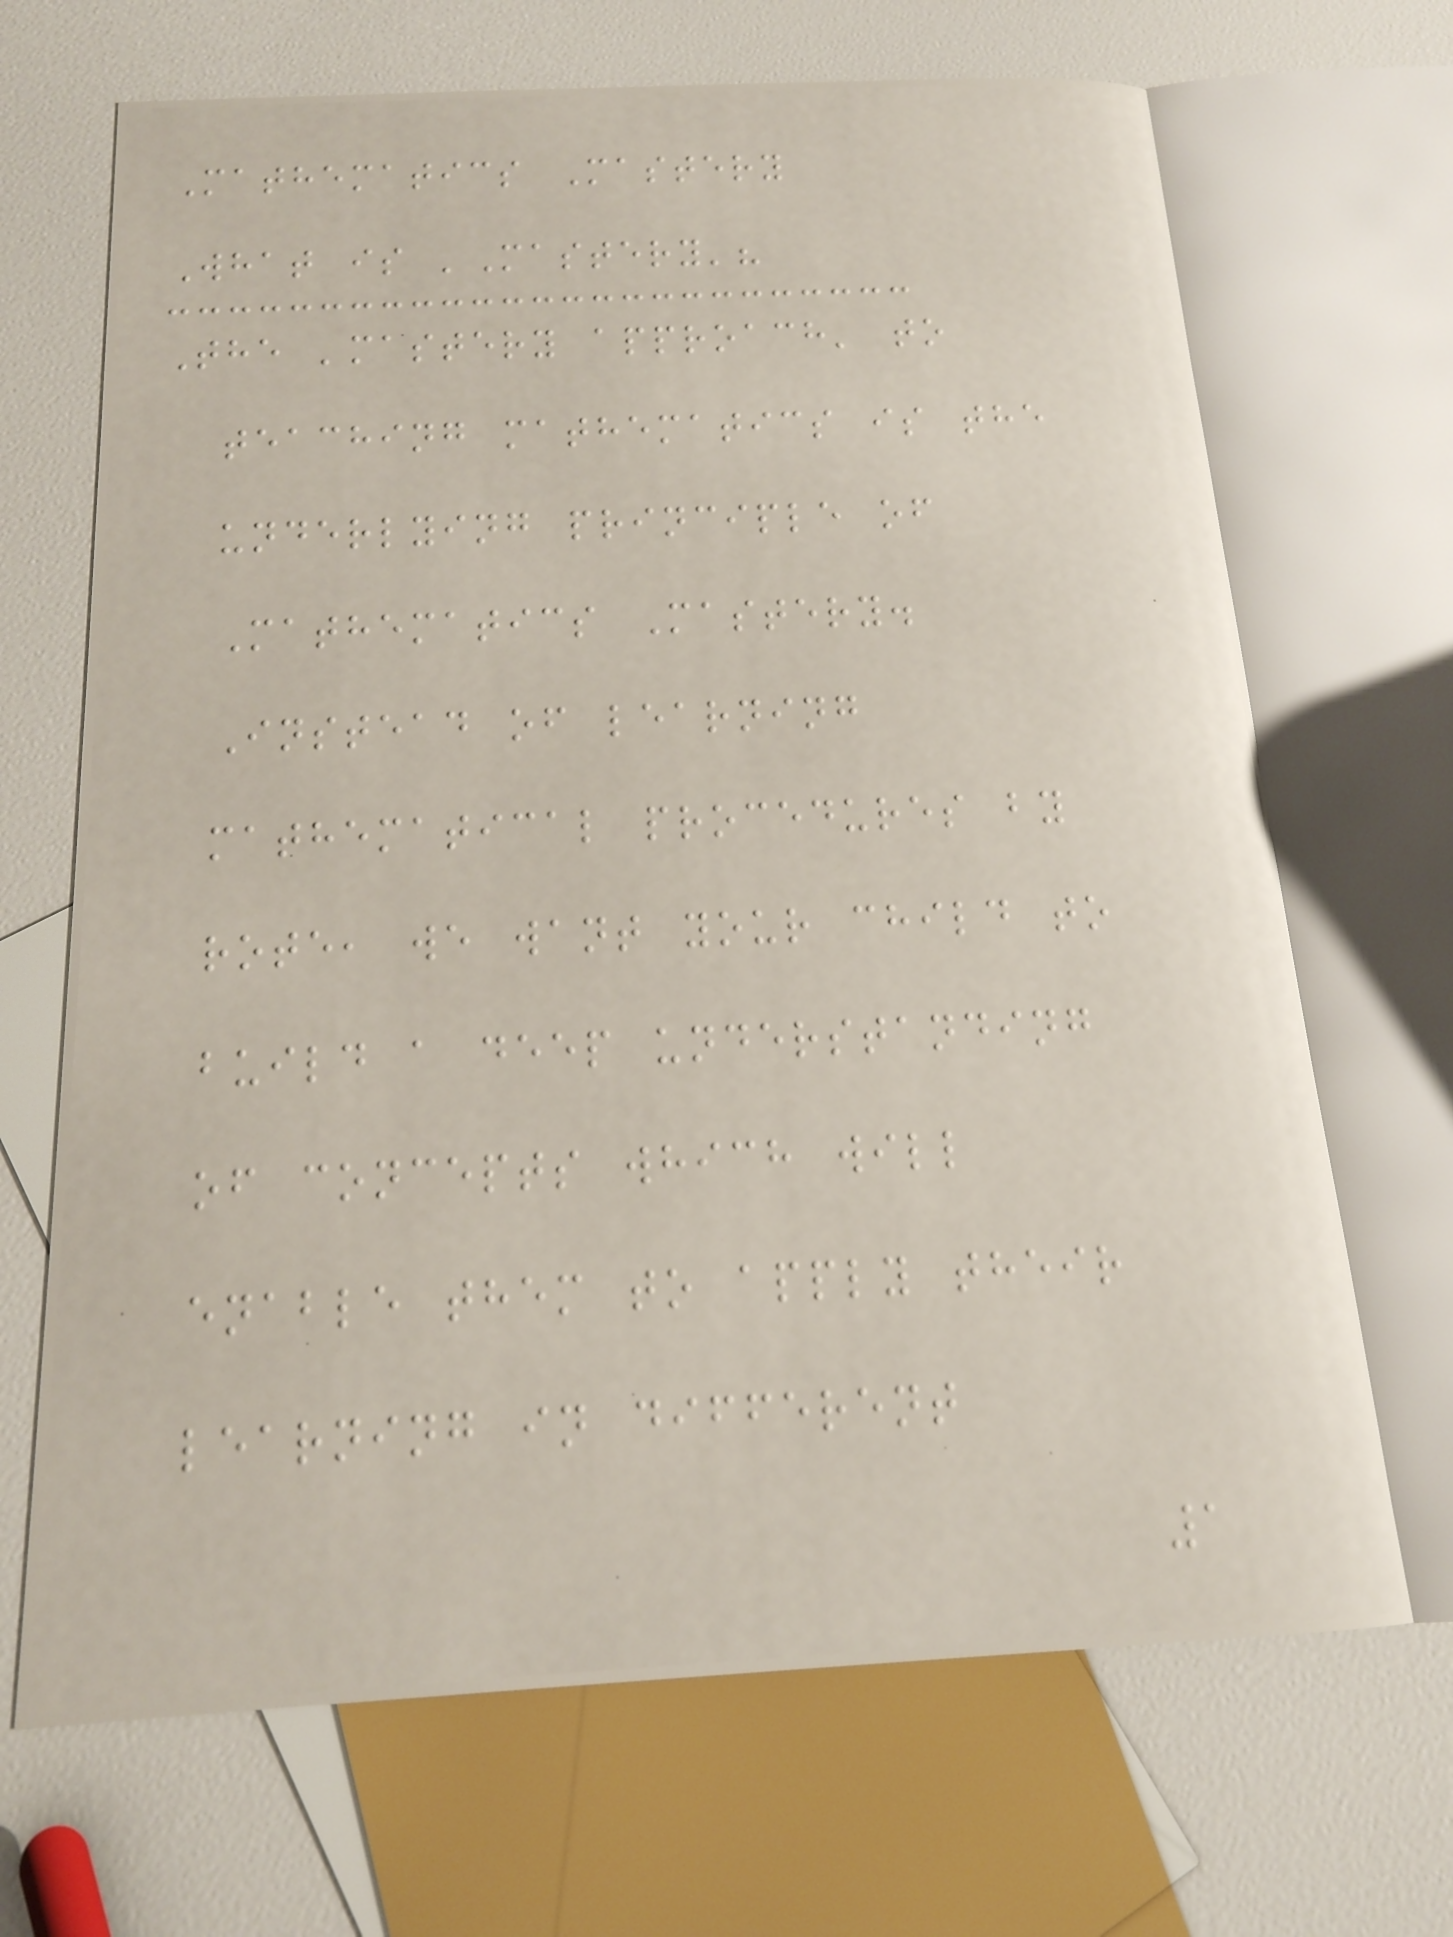Mathematics Mastery
What is 'Mastery'?
The 'mastery approach' to
teaching mathematics is the
underlying principle of
Mathematics Mastery.
Instead of learning
mathematical procedures by
rote, we want your child to
build a deep understanding
of concepts which will
enable them to apply their
learning in different
1
